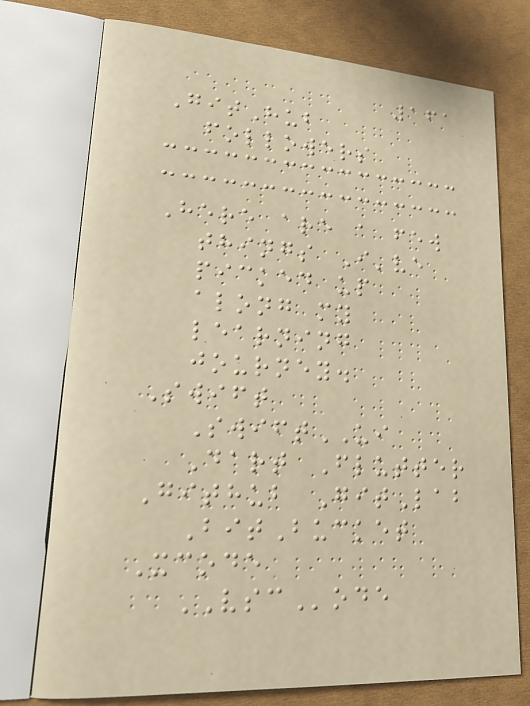161
GitHub
followers
Here are a few
things I've
picked up
along my
learning
journey.
Swift
SwiftUI
Dart Flutter
Github GitLab
BitBucket
Xcode
VSCode
